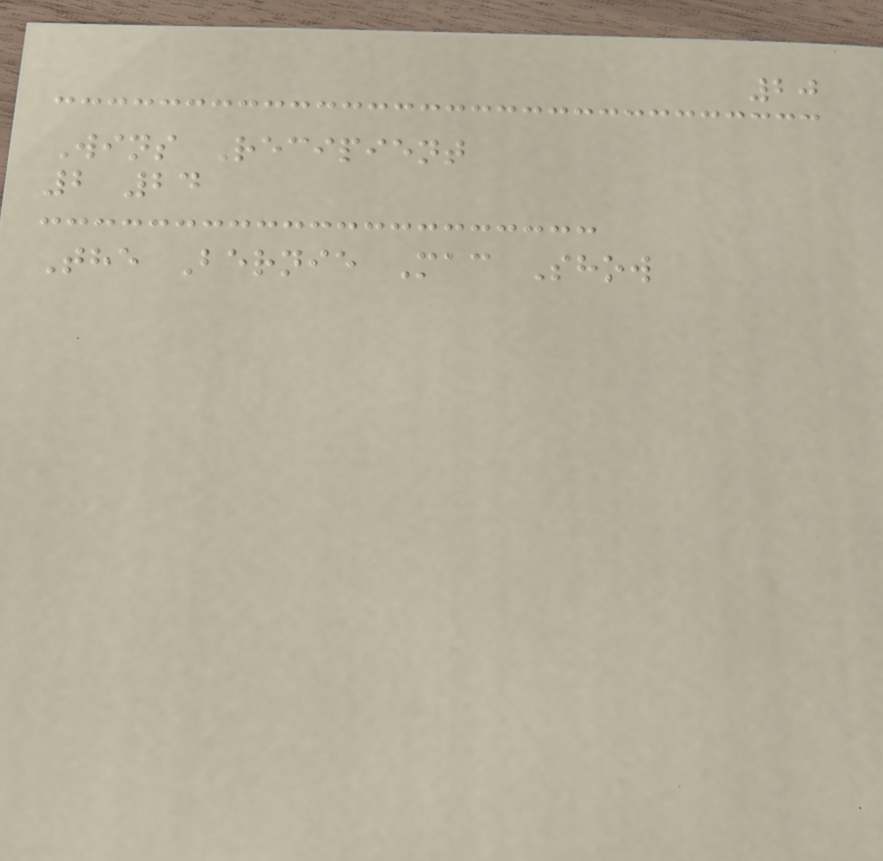20
Wins Recipient
2 24
The Bernie Mac Show
